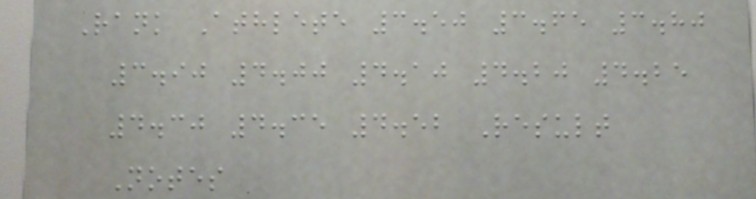Rank Athlete 3.50 3.65 3.80
3.90 4.00 4.10 4.20 4.25
4.30 4.35 4.52 Result
Notes
